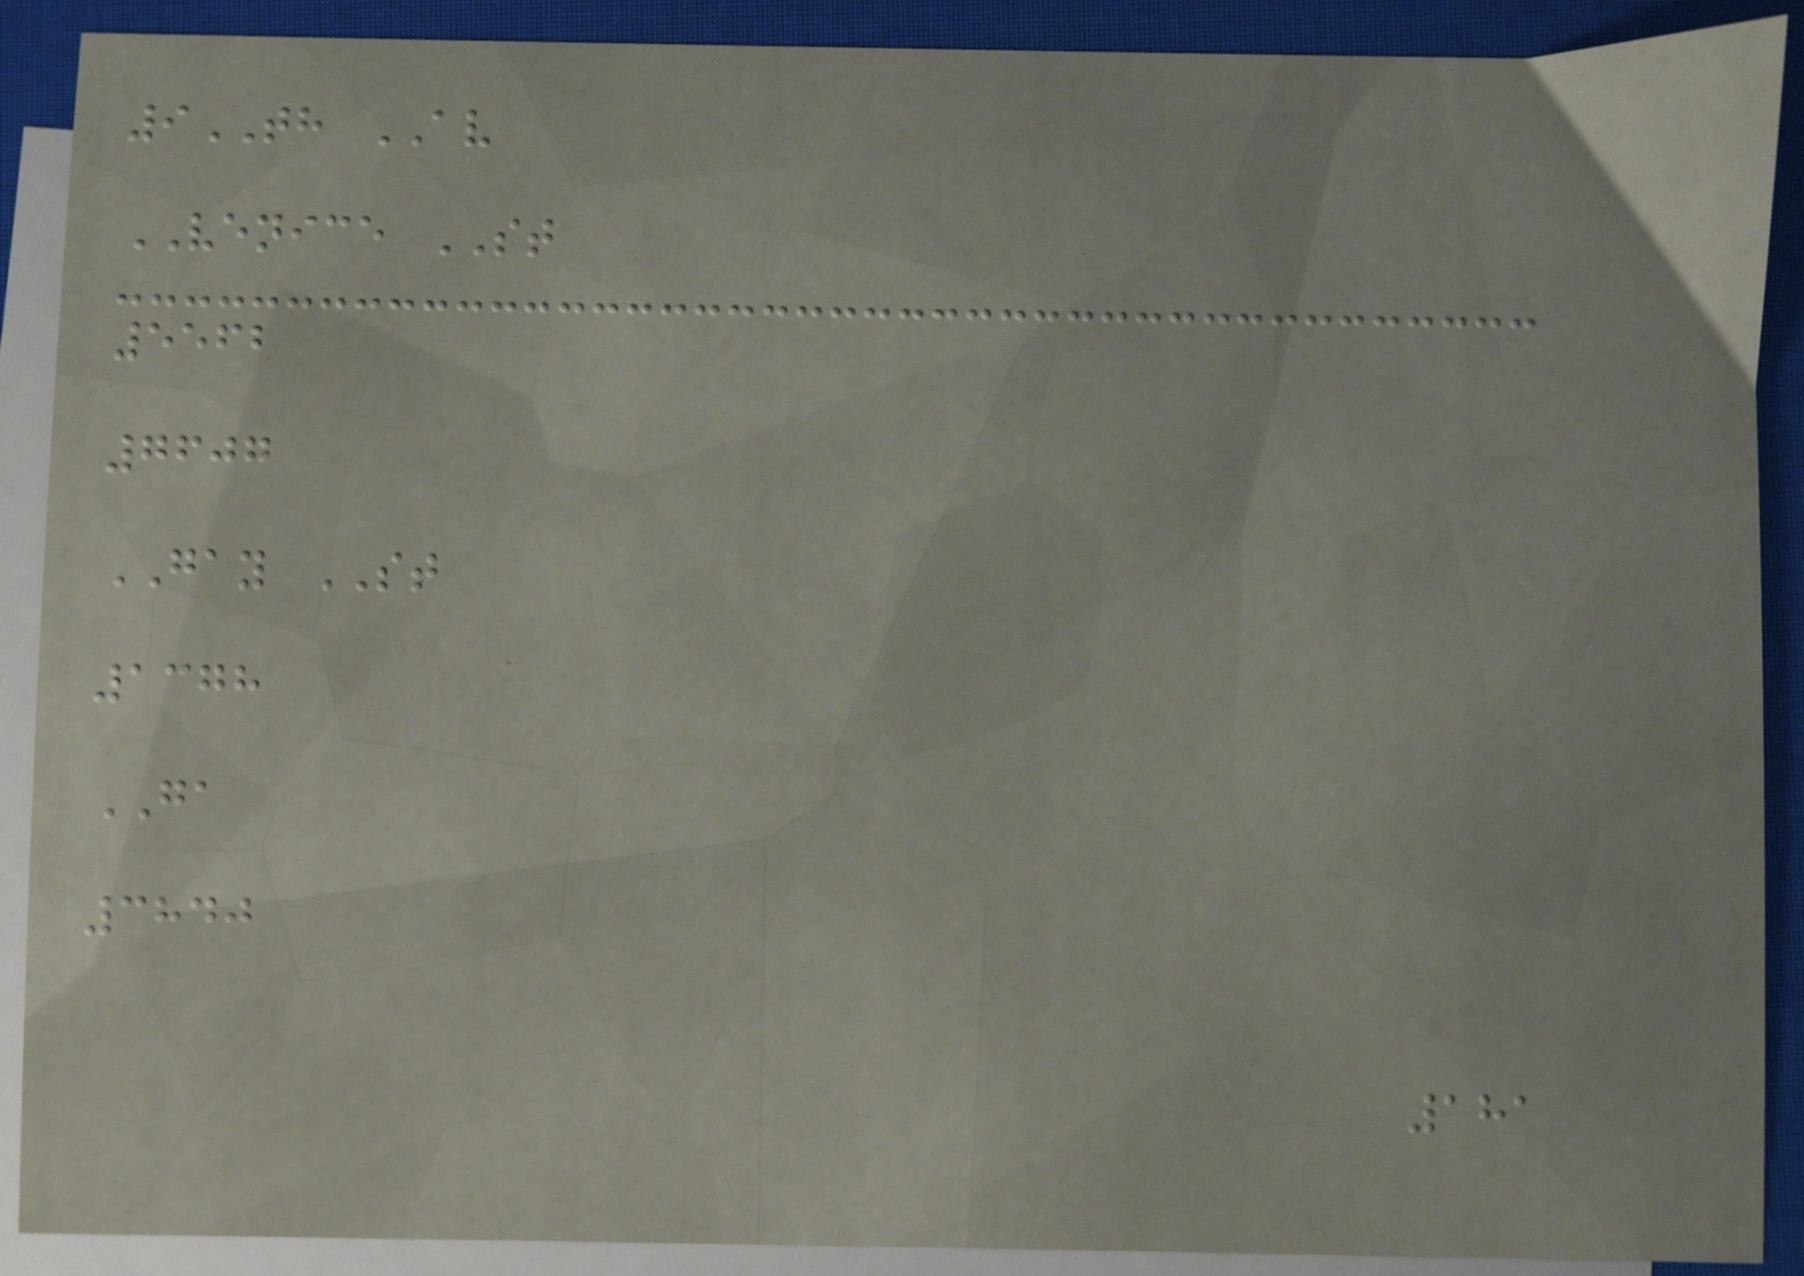9TH AV
VENICE ST
5562
7607
GAY ST
1378
GA
3840
181
